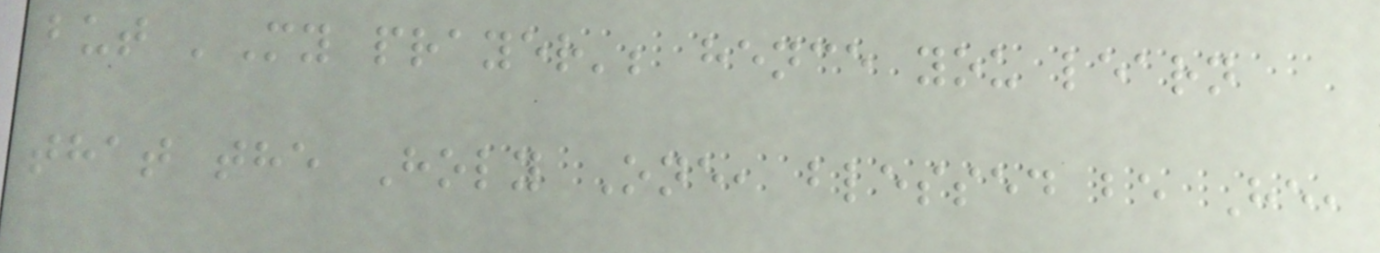but 'My prayer'; hence you learn
that the Holy One, blessed be He,
